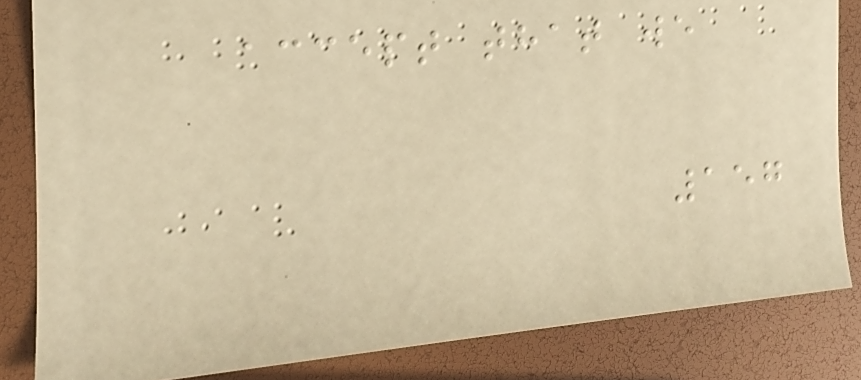accept that we
157
